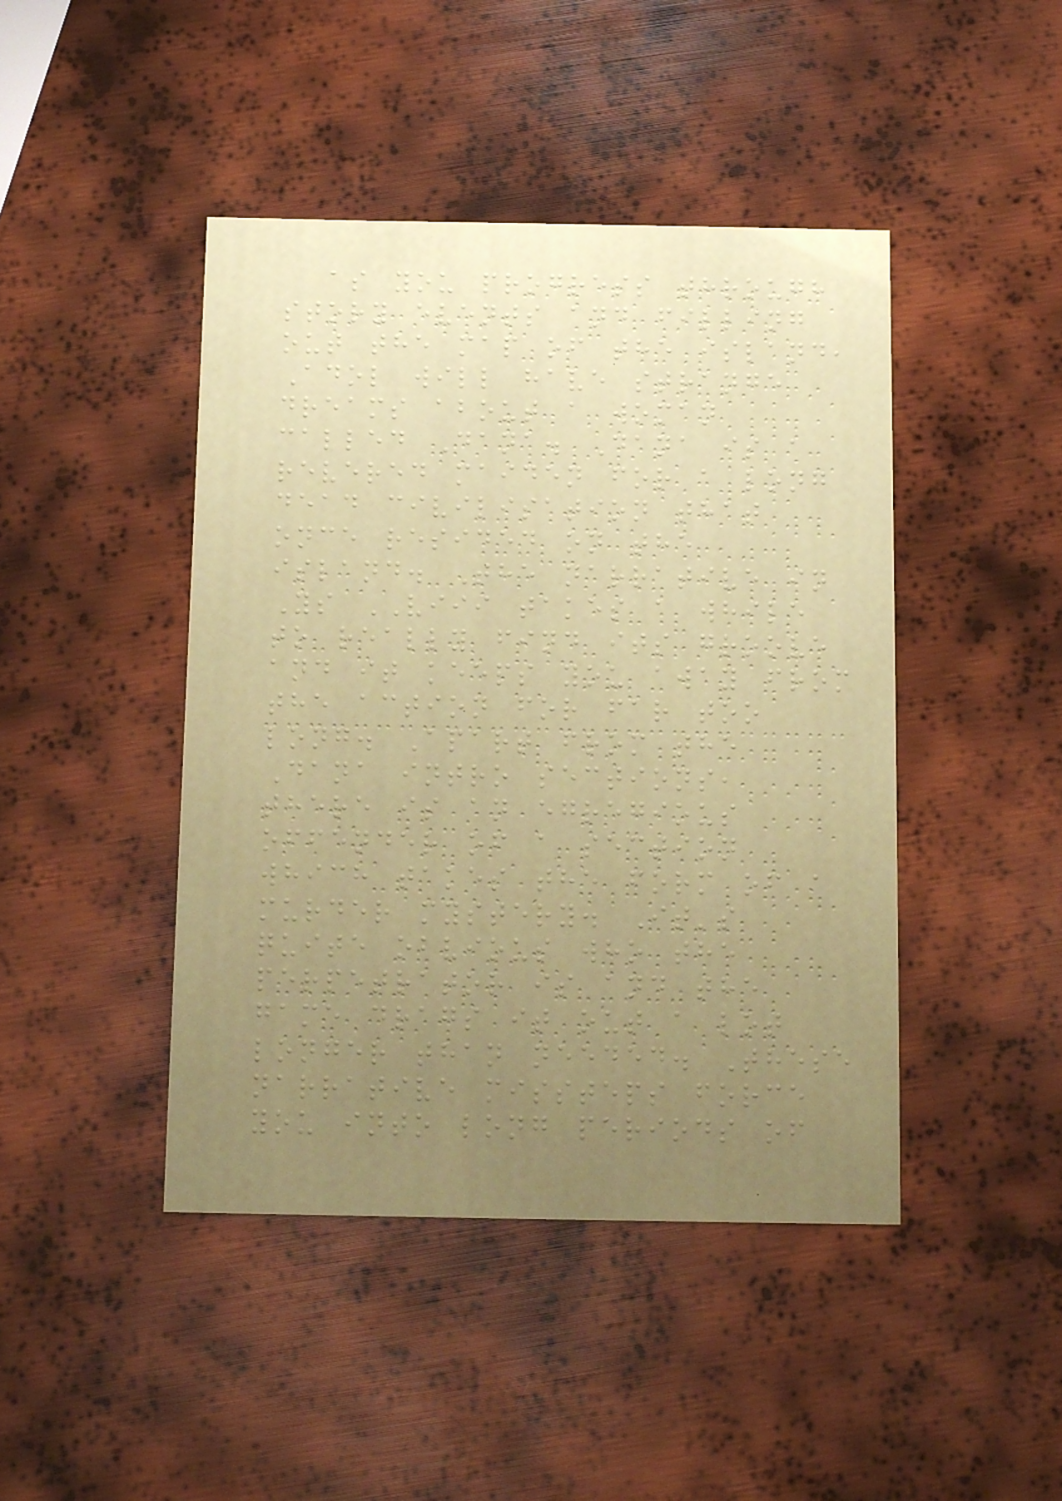as you progress through
story events and filling
out the map of the island,
Adol will have strange
dreams about a woman
called Dana. Dana is a
revered maiden for a long
dead civilisation that
once resided on the
island. The narrative in
Ys VIII takes a while
to really find its groove
and it keeps you away from
the action for far too
long. Apart from the
Dana intro sections,
there is an egregious
offender of a section
which takes the form of a
murder mystery. It's
quite obvious who the
perpetrator is and the
game drags it out a lot
longer than needed. These
narrative missteps force
you into long periods of
